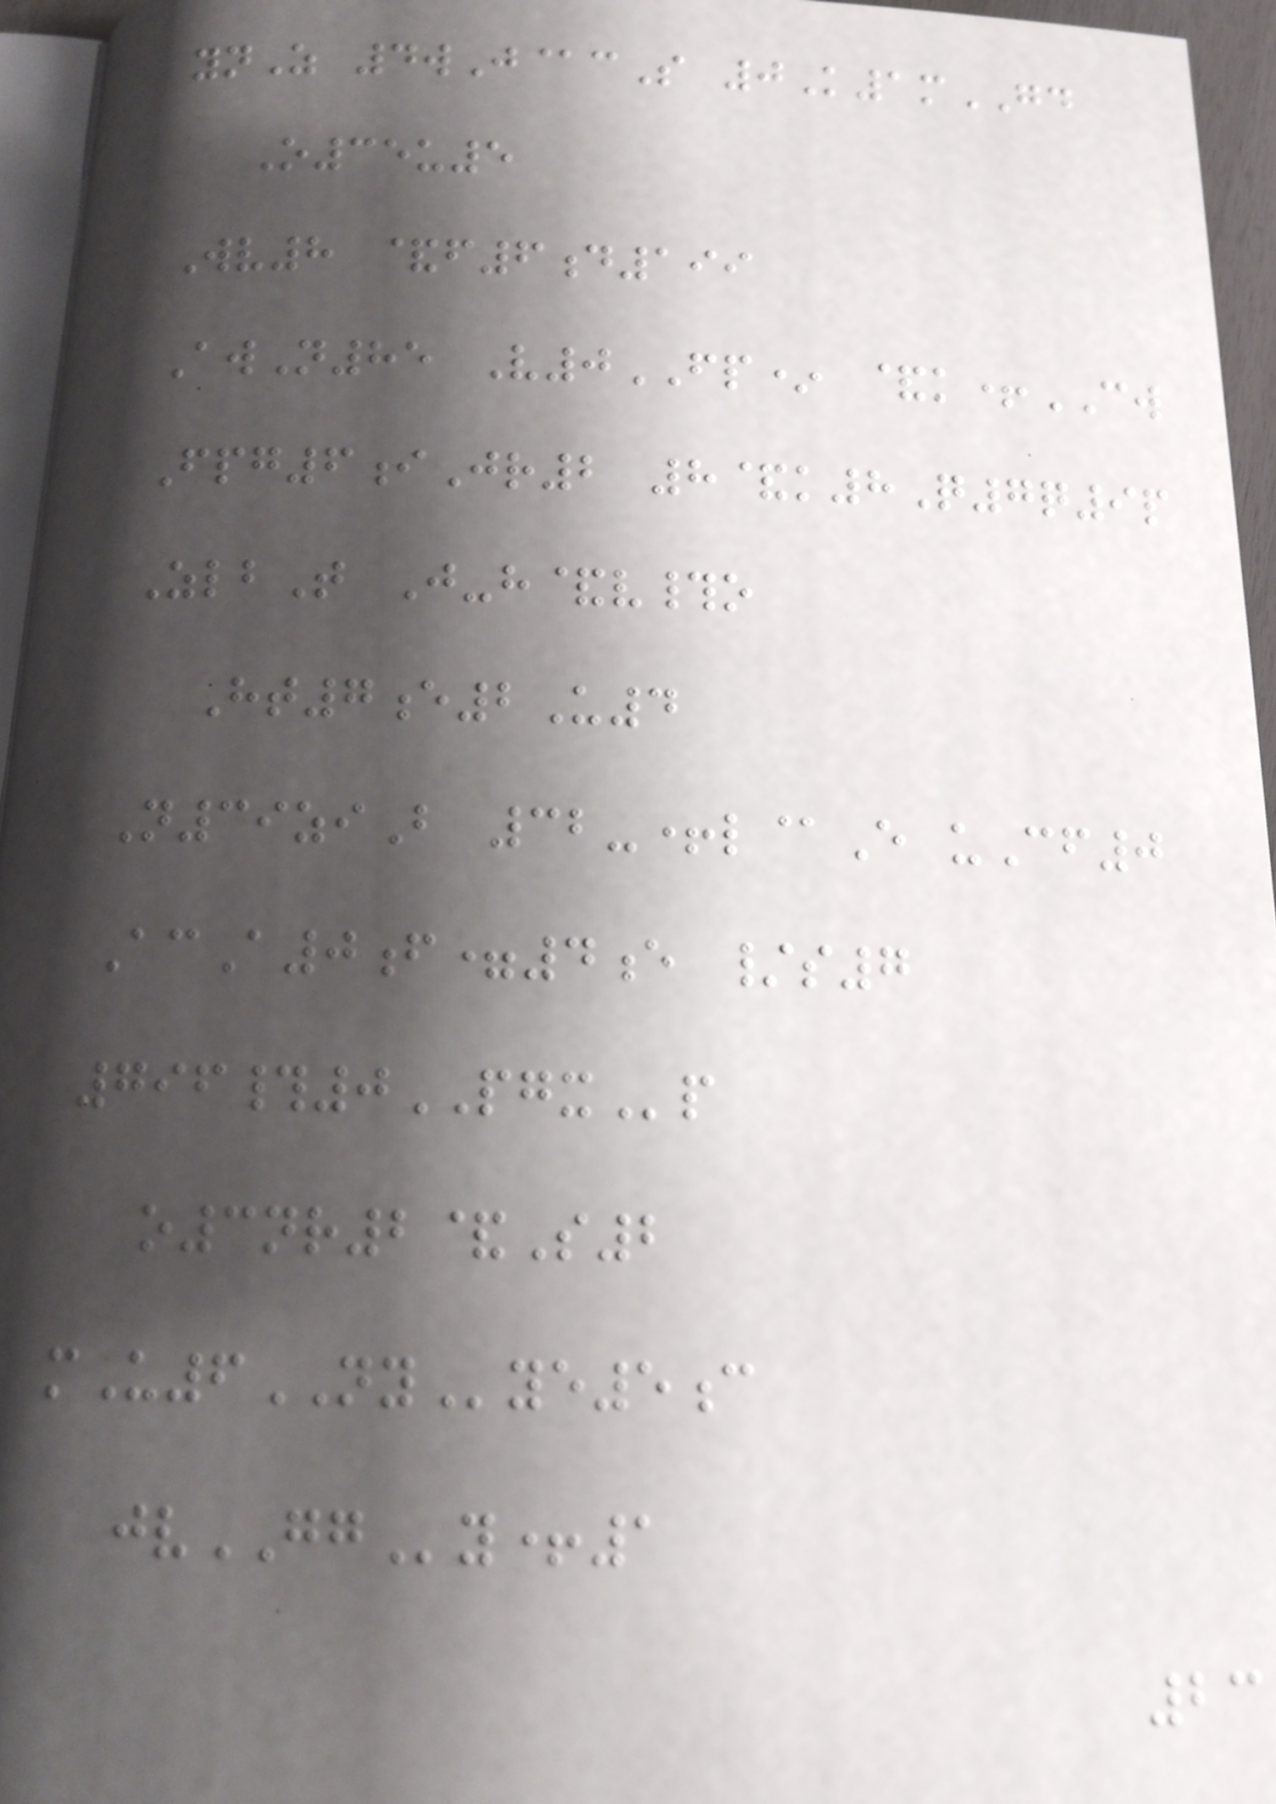ynZ 4wJ@cS 0K1mGD
O35u5
Wv8 &f6d199
AwN85 V0FP* &k+CW
Fpg6iJr2 8&k8Q7q9p
ZlbT J-h&v#o
Ht7e2U4
N39ziB 32-+l@E uCf0
AcA0f=4e /s7
796#0PGXp
o3nr2&S2
mU6NYye5c
jvGGy+1
23
